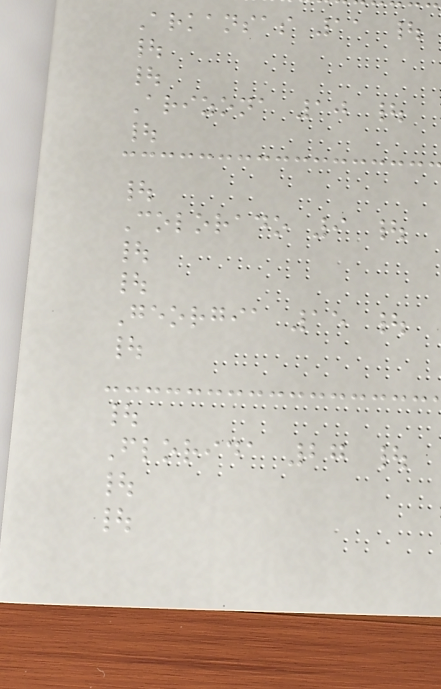Arkansas 11 |
|
|
Arizona 10 |
|
|
Colorado 9 |
|
|
Georgia 15 |
|
|
Florida 27 |
|
|
